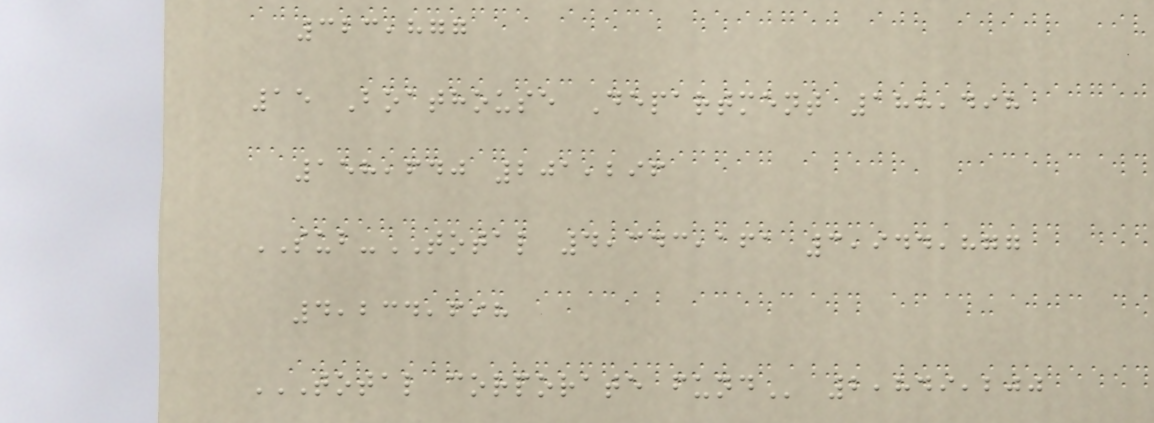323,877
15 Boathouse Department 188,498
158,640 201,296
SUB-TOTAL 4,343,161 3,944,877
4,234,698
TOTAL CORPORATE FUND 2,849,200
